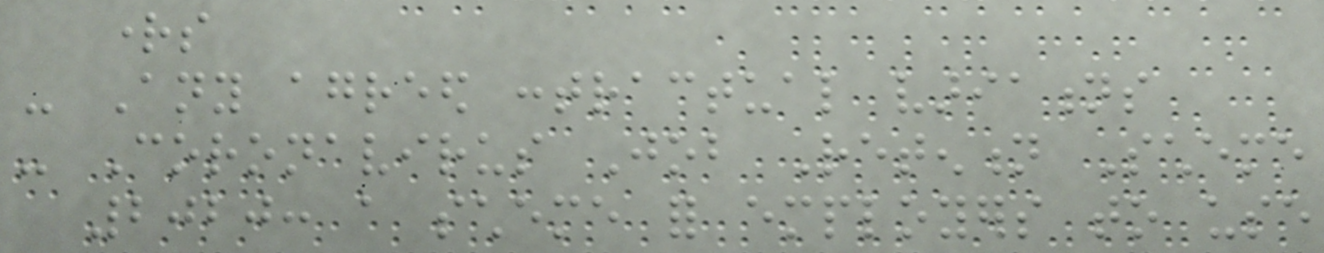rights
- Any agreed contractual variations
- Coronavirus Job Retention Scheme
2020: a scheme for employers to use
